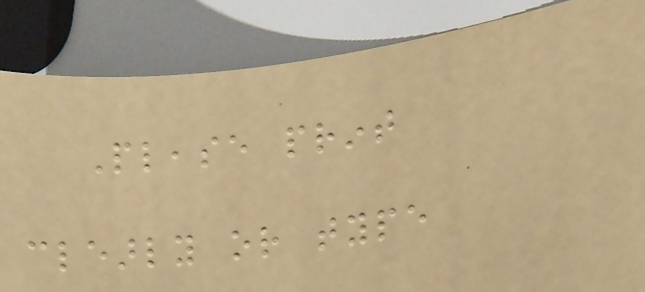Please print
clearly or type
